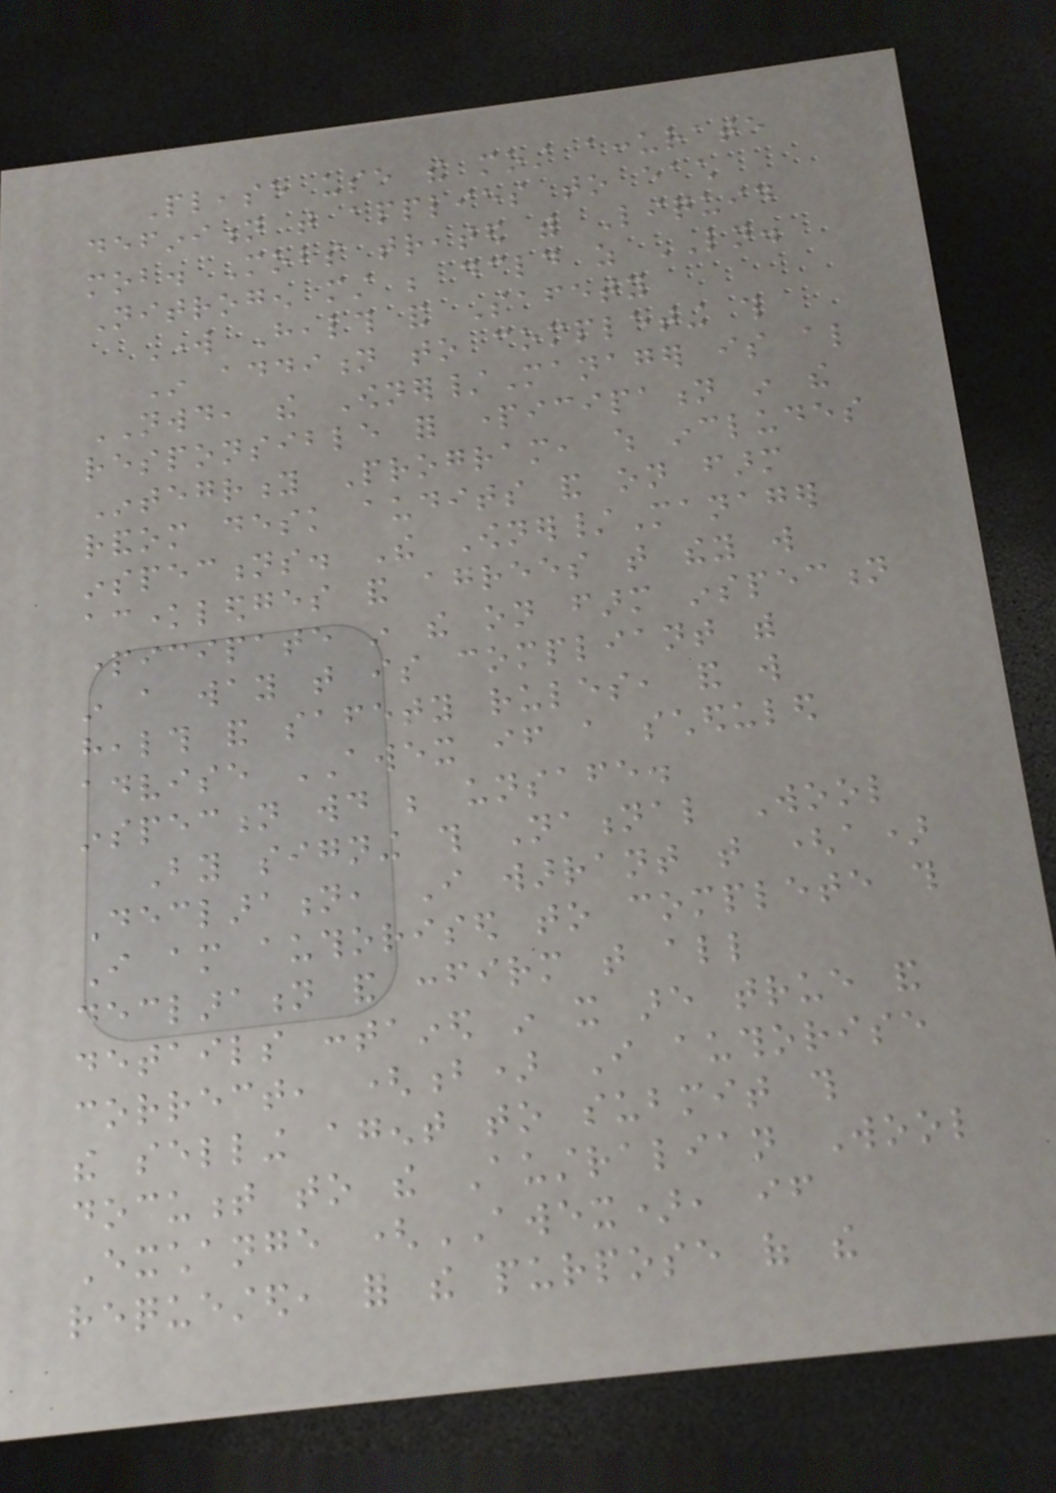Please use the most accurate
definition that applies to each
mob. Mobs treated with Liquid
Nitrogen must be declared as LN.
Work Health and Safety
In addition to completing this
NWD, the Owner/Manager is also
responsible for participation in the
Integrity Program, which includes
random desk audits and on farm
inspections. The Owner/Manager
acknowledges and agrees that they will
participate in the on farm inspection
in a way that is compliant with
health and safety rules, and will
advise AWEX if a scheduled
inspection would be unsafe.
By signing this National Wool
Declaration, I warrant that (a)
I am authorised to complete this
declaration and confirm that all
details contained in it are true and
correct, (b) I authorise
the selling agent to submit this
document to the Australian Wool
Exchange (AWEX), if
requested, for the purpose of the
